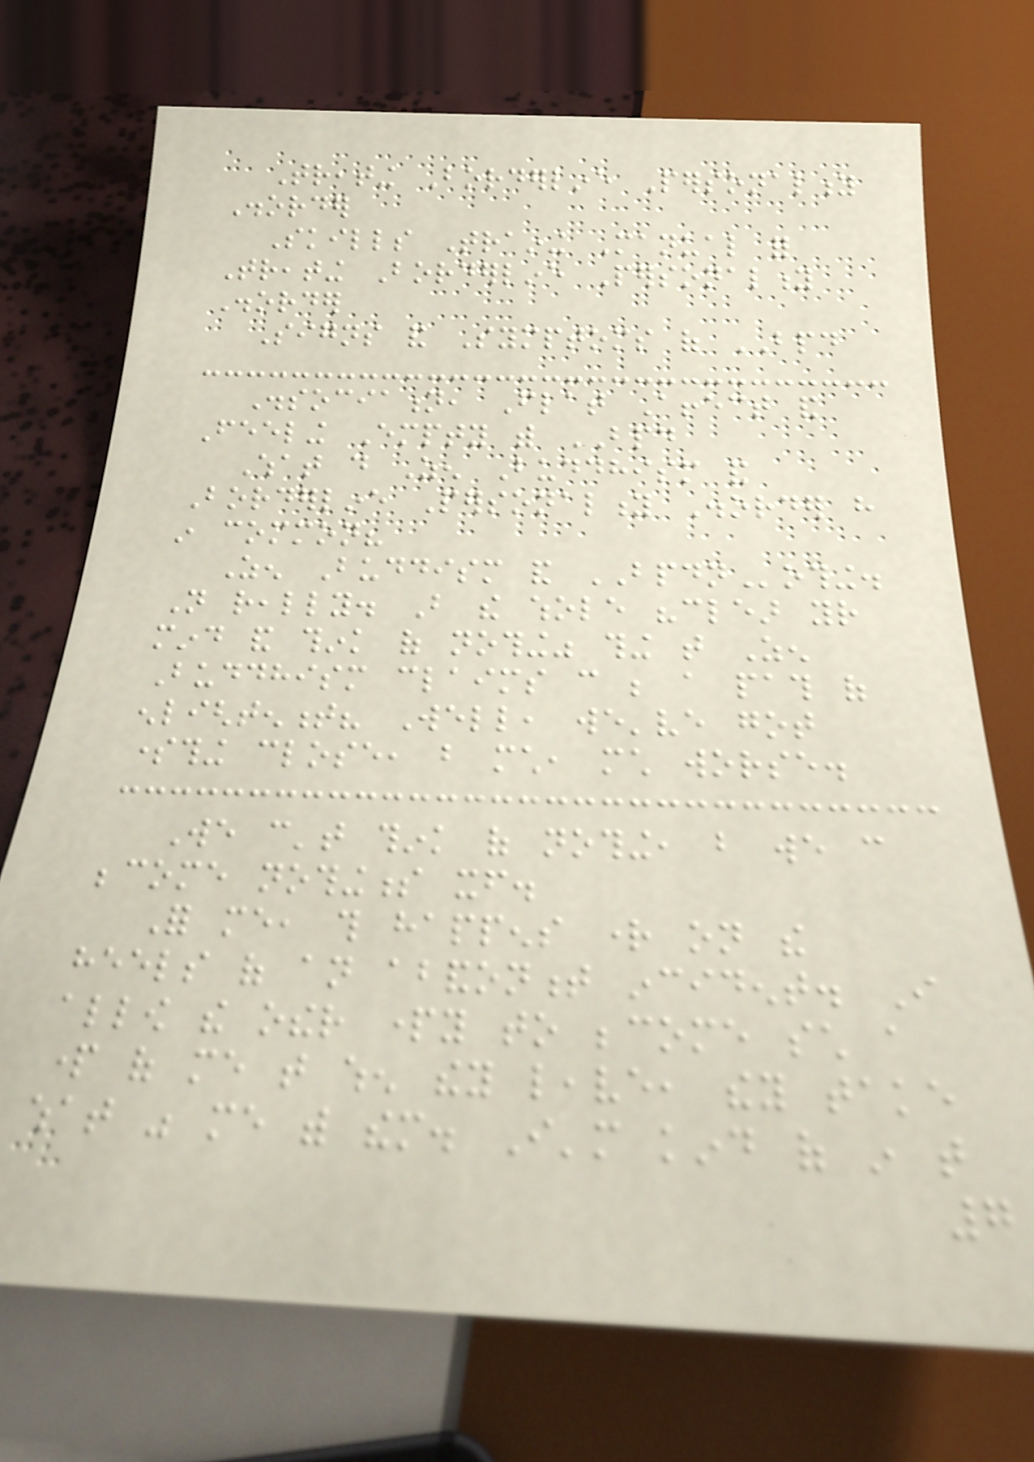Treating Borderline Personality
Disorder
Skills Training Manual for
Treating Borderline Personality
Disorder
Signs and Symptoms of BPD
Dissociation, Flat Affect and
Feeling Empty with BPD
What do Zen Buddhism and
Borderline Personality Disorder have
in common?
Zen Buddism and BPDNothing.
Not really. But the whole "clear your
mind and think of nothing" thing that Zen
Buddhism claims can be a path of
enlightenment? Well, we've got
something close, but much, much worse.
We can't think of nothing, but we can
become nothingness itself.
For me, this happens right on the
heels of an abandonment incident. I
allow the other party to become such a
part of me that when they leave, they take
what was me with them. I'm kind of in that
7
